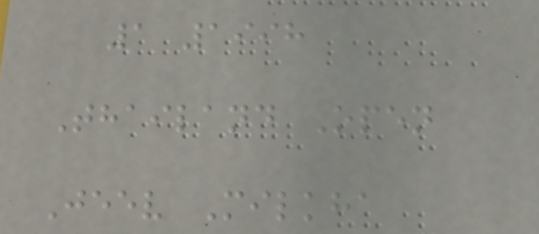1 1998
Thailand Open
Jeev Milkha
